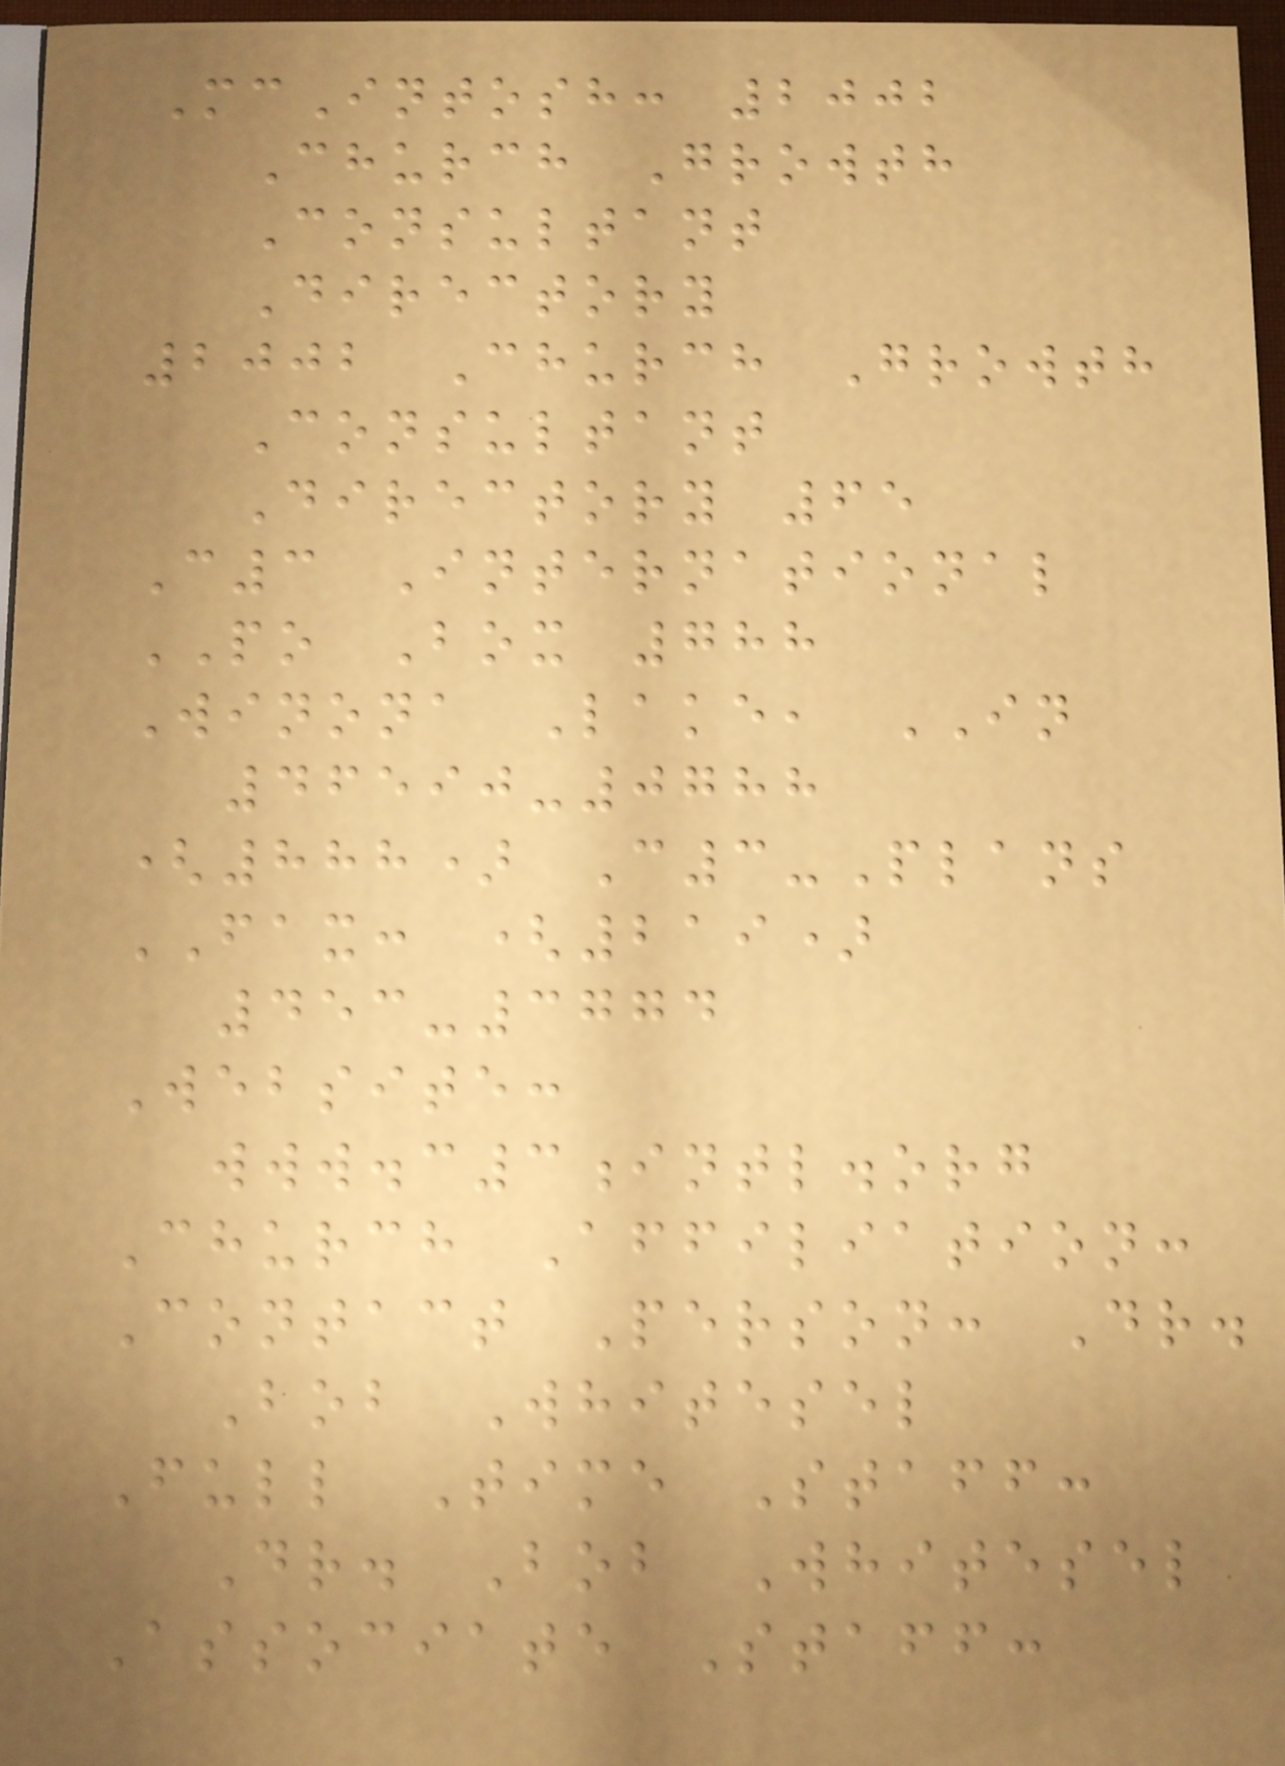McIntosh: 2002
Church Growth
Consultant
Directory
2002 Church Growth
Consultant
Directory 65
C3 International
PO Box 788
Winona Lake, IN
46590-0788
(888) C3-Plans
FAX: (219)
453-3774
Website:
www.c3intl.org
Church Affiliation:
Contact Person: Dr.
Bob Whitesel
Full Time Staff:
Dr. Bob Whitesel
Associate Staff:
